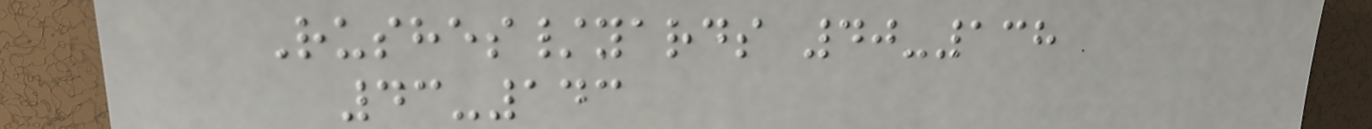Rushes/yards 40-138
43-143
